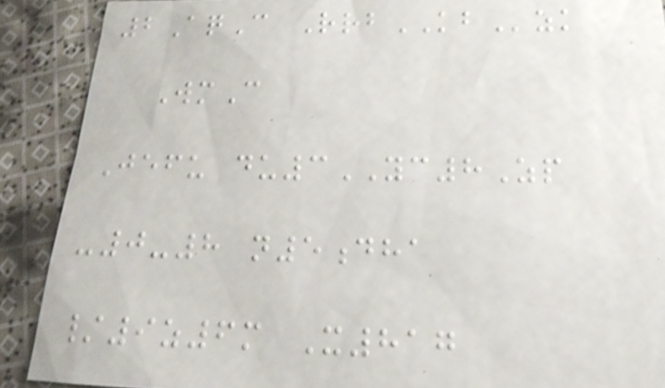2AqC RrbKBzk
WmC
Jefu du3YC8Zp
-0-8 n5dha
/9z6m X817
